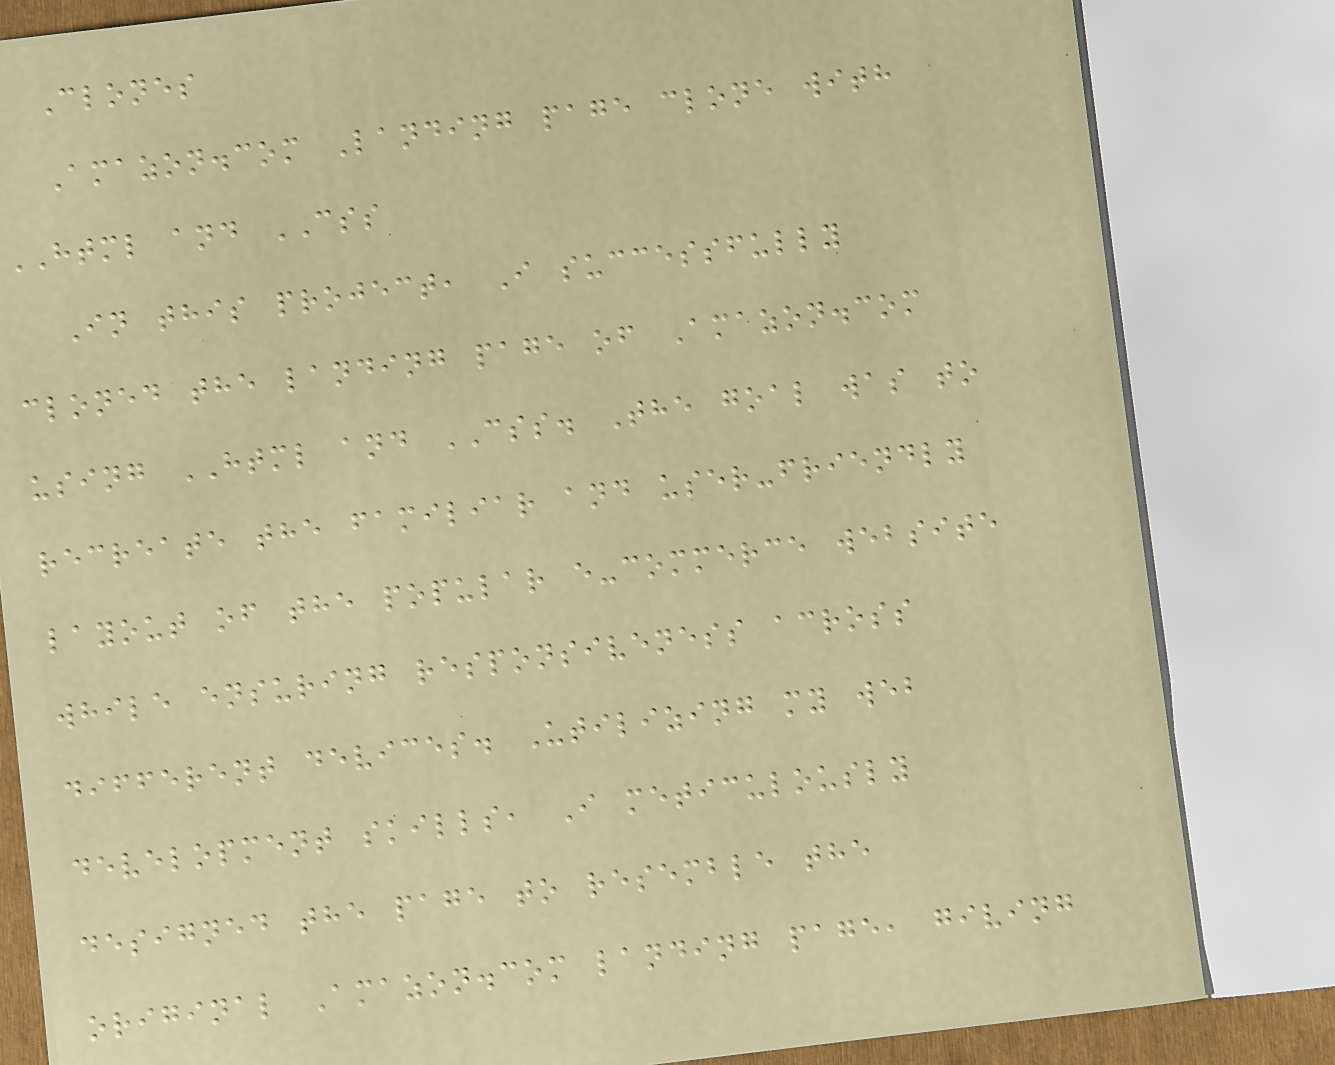Clones
Amazon.com Landing page clone with
HTML and CSS
In this project, I successfully
cloned the landing page of Amazon.com
using HTML and CSS. The goal was to
recreate the familiar and user-friendly
layout of the popular e-commerce website
while ensuring responsiveness across
different devices. Utilizing my web
development skills, I meticulously
designed the page to resemble the
original Amazon.com landing page, giving
